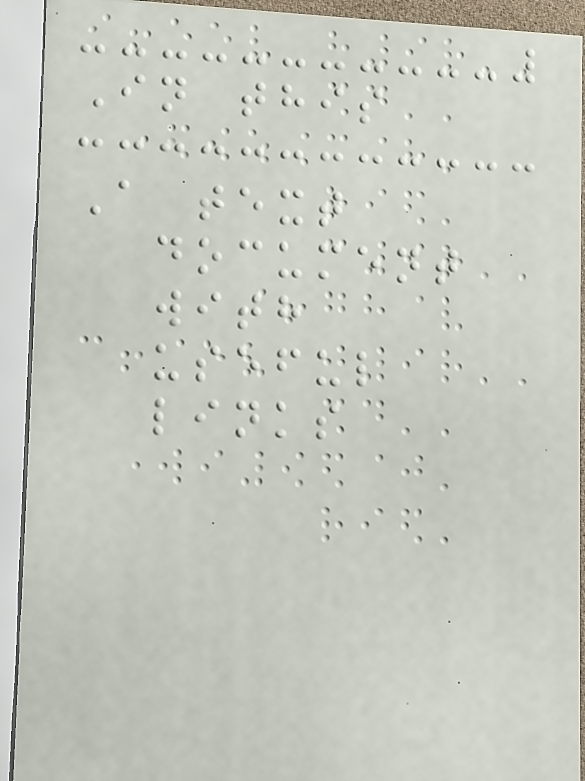In this
A text
document
with
useful
links
